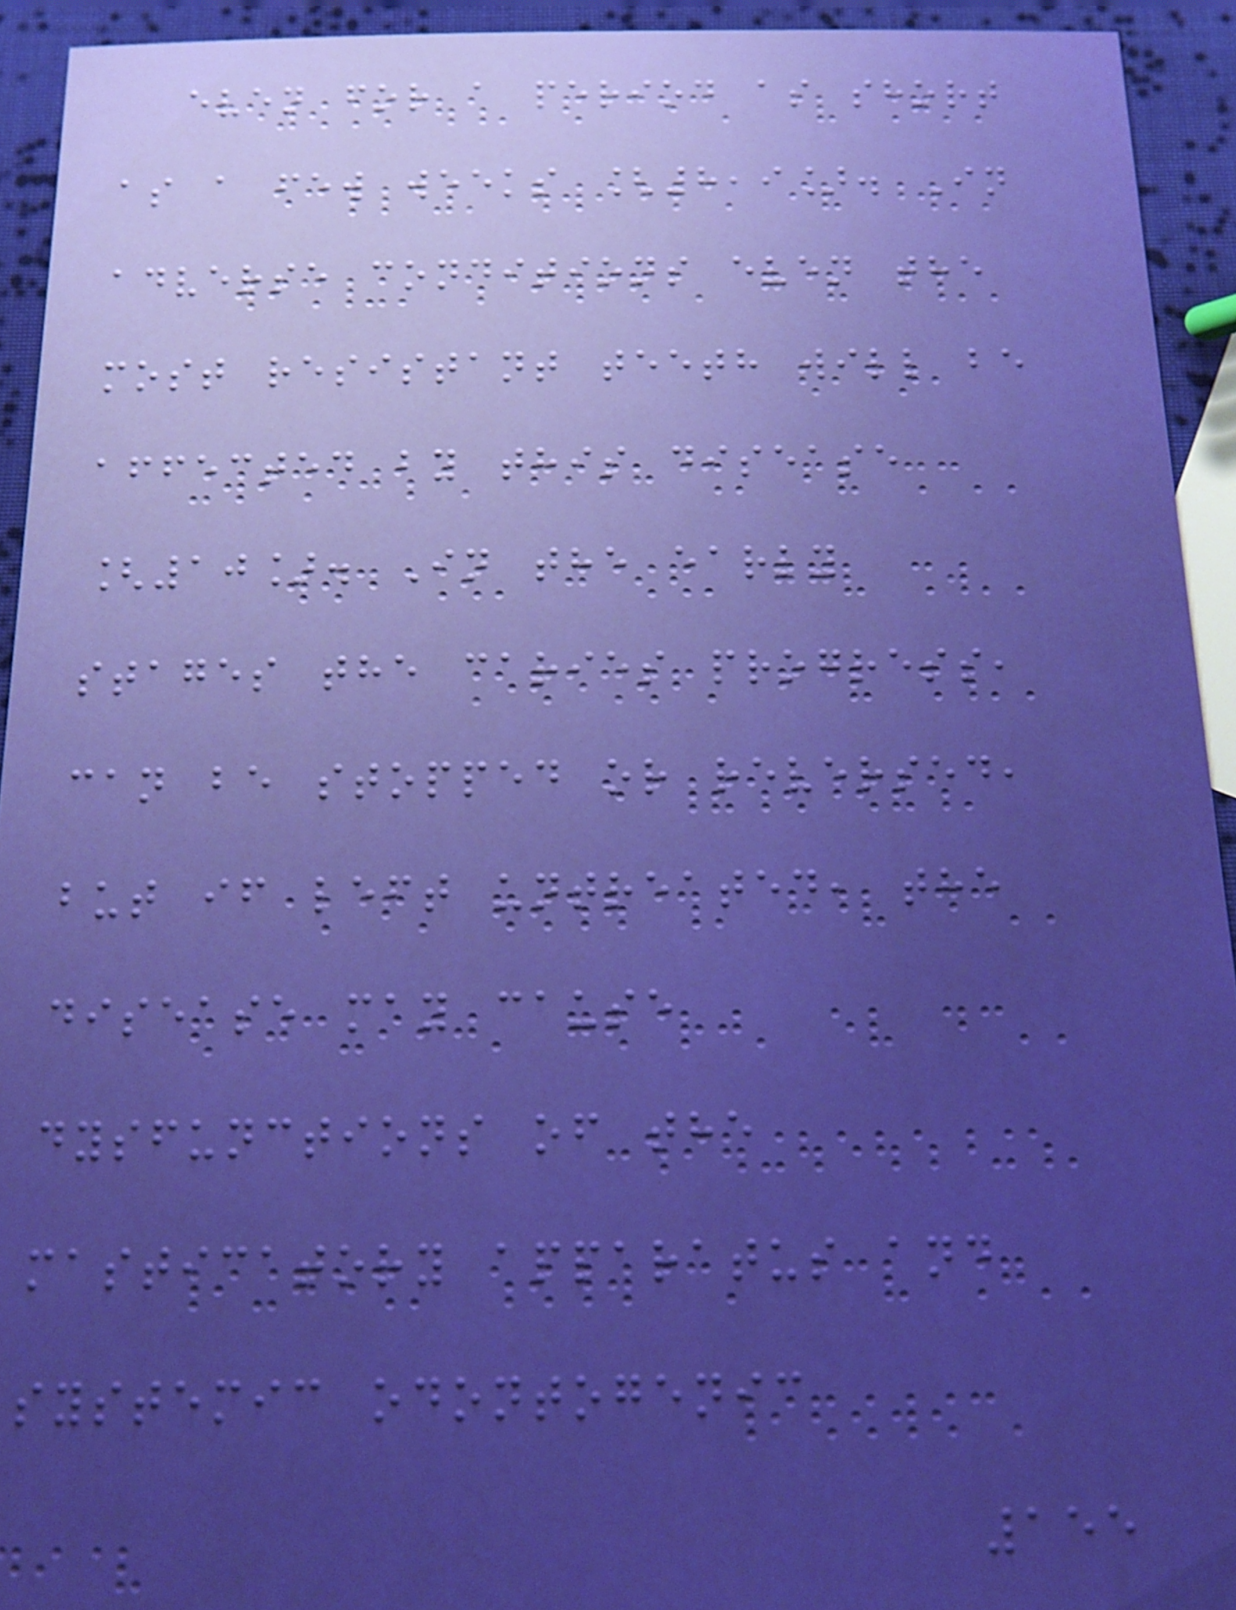even for a period as short
as a few weeks [8,9]. In
adverse conditions even the
most resistant teeth will be
affected by this disease
[10]. In the early
stages the caries progress,
can be stopped or reversed,
but if left untreated, the
disease may cause
dysfunctions of the
masticatory apparatus and
systemic odontogenic
155
